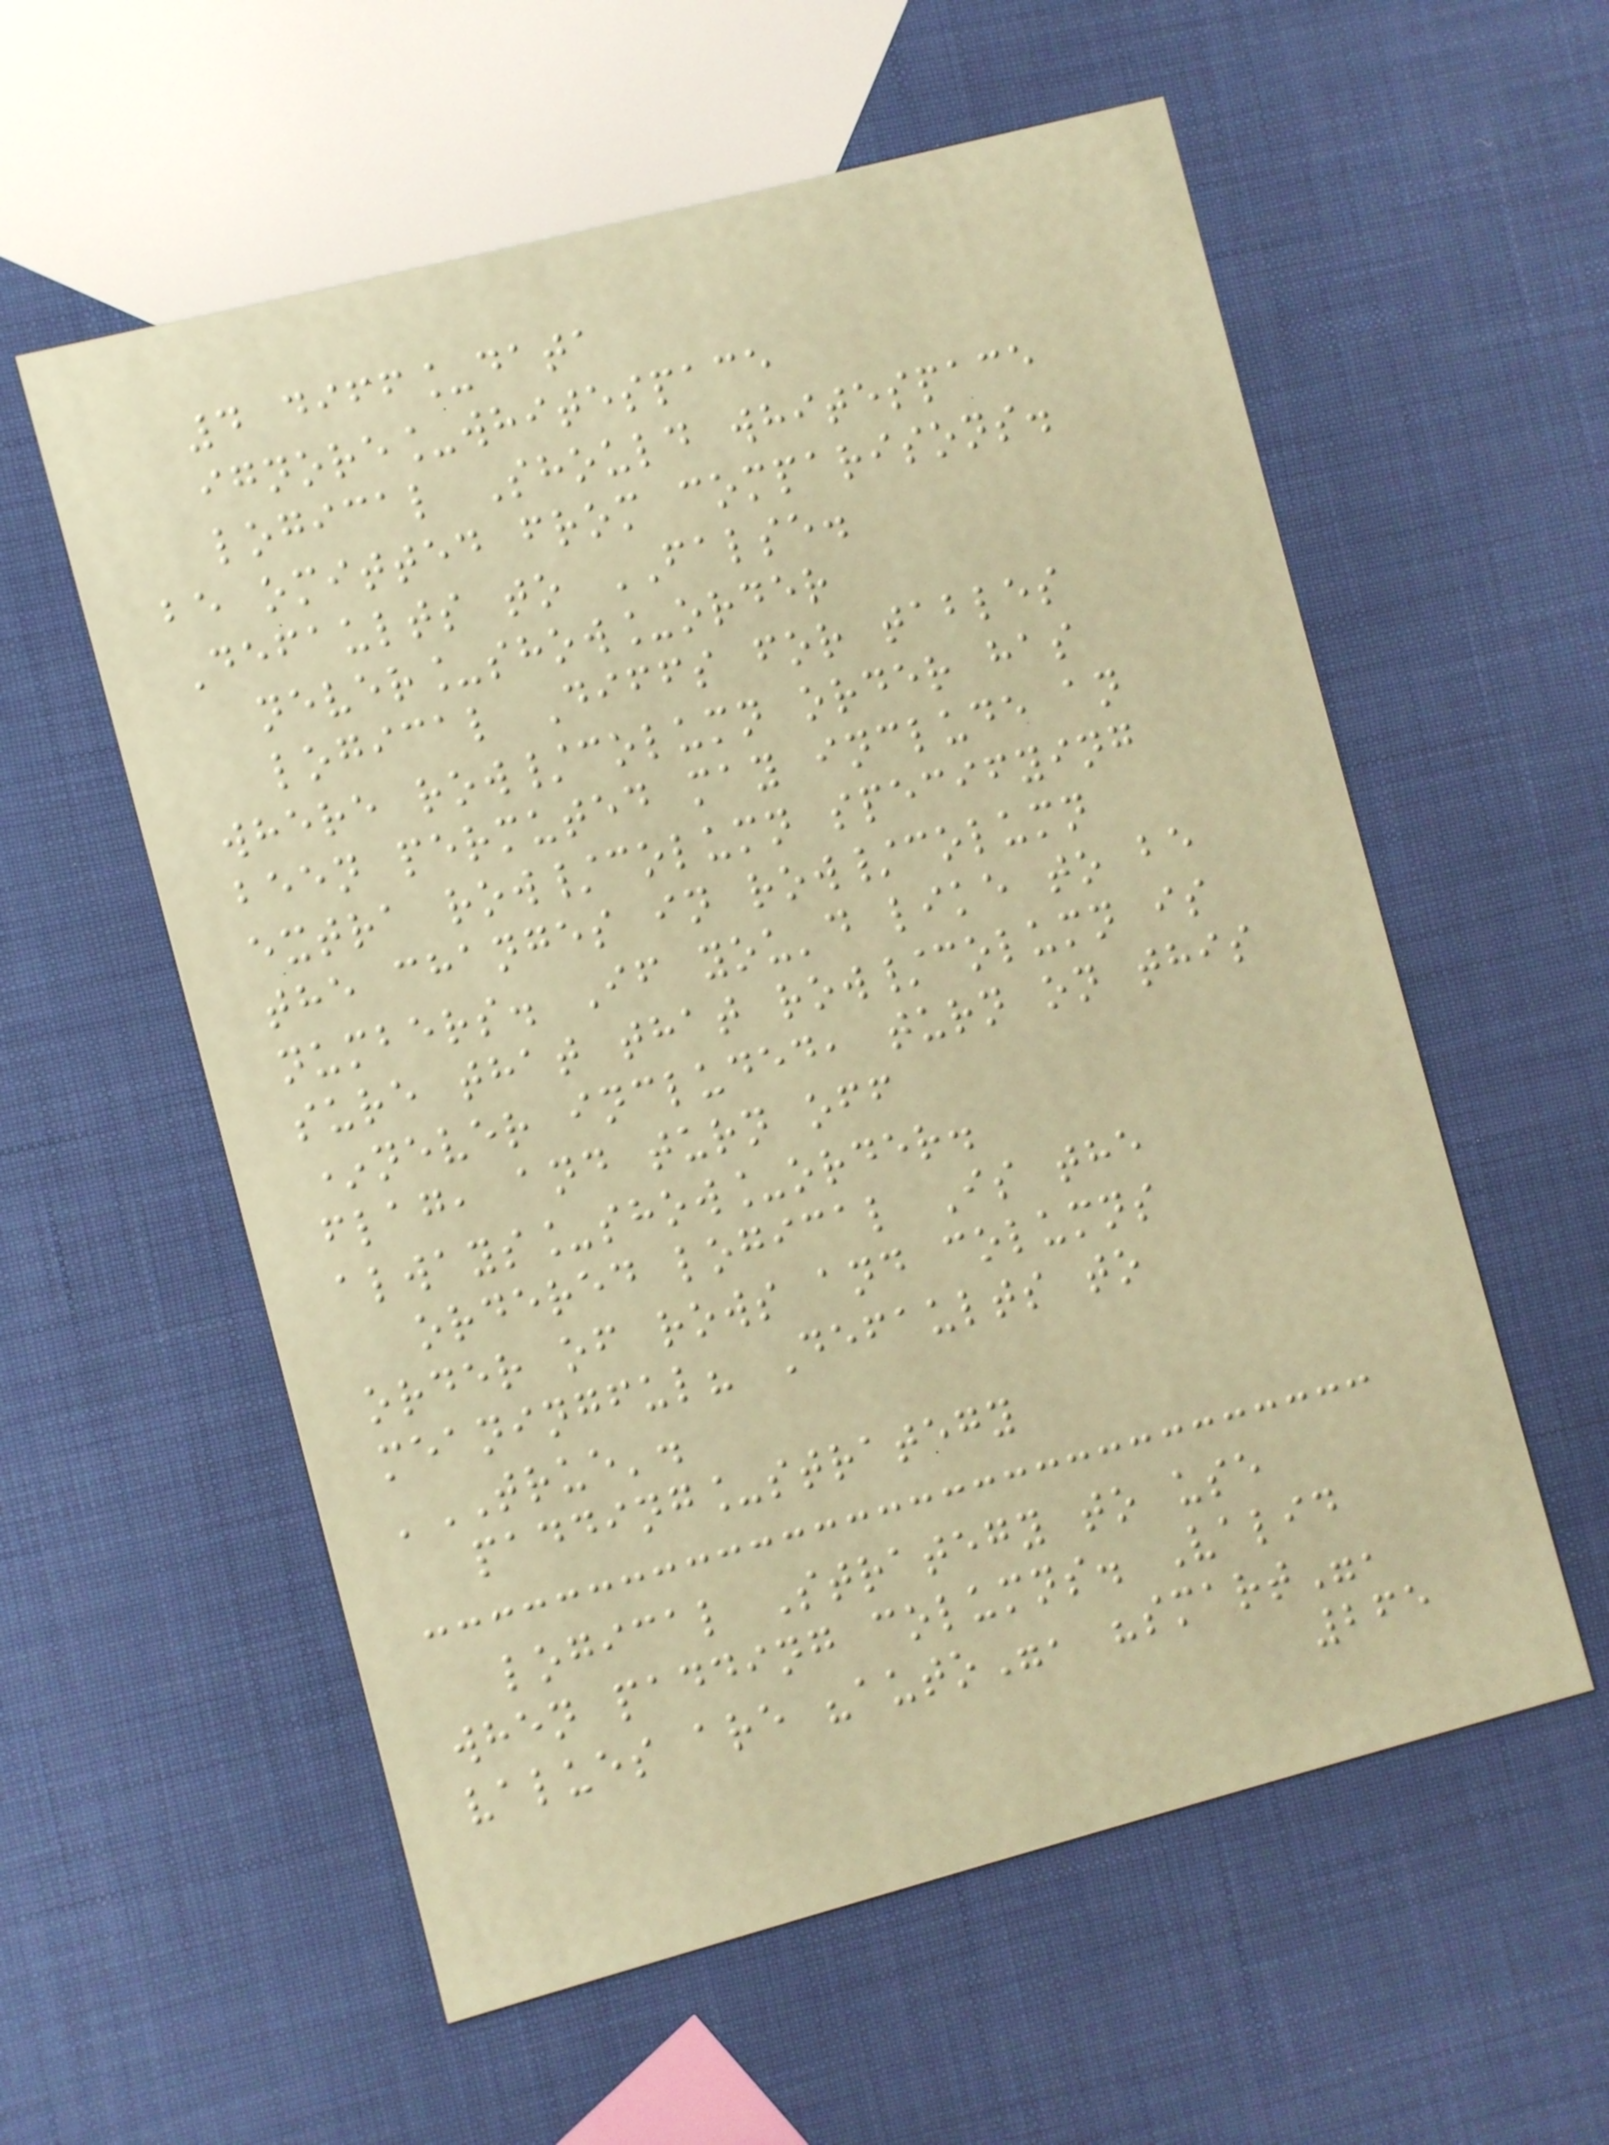4 diff_data
ignore_whitespace
logical Should whitespace
be omitted from comparisons.
Defaults to FALSE.
never_show_order
logical Diffs for tables
where row/column order has
been permuted may include an
extra row/column specifying
the changes in row/column
numbers. If you'd like to be
sure that that row/column is
*never included, turn on this
flag, and turn off
always_show_order.
ordered logical Is the
order of rows and columns
meaningful? Defaults to
'TRUE'.
padding_strategy
logical Strategy to use
when padding columns. Valid
values are "auto", "smart",
265
